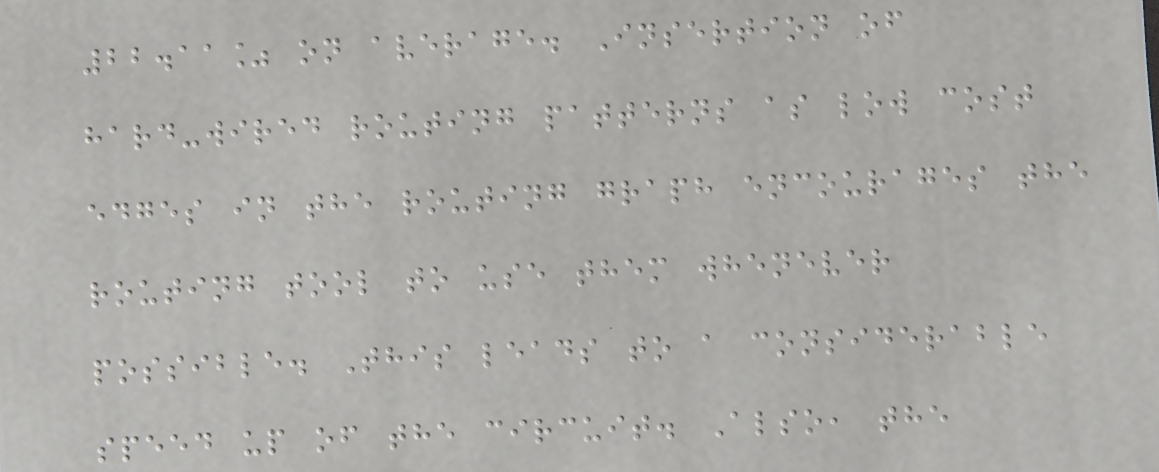22.11% on average. Insertion of
hard-wired routing patterns as low cost
edges in the routing graph encourages the
routing tool to use them whenever
possible. This leads to a considerable
speed up of the circuit. Also, the
